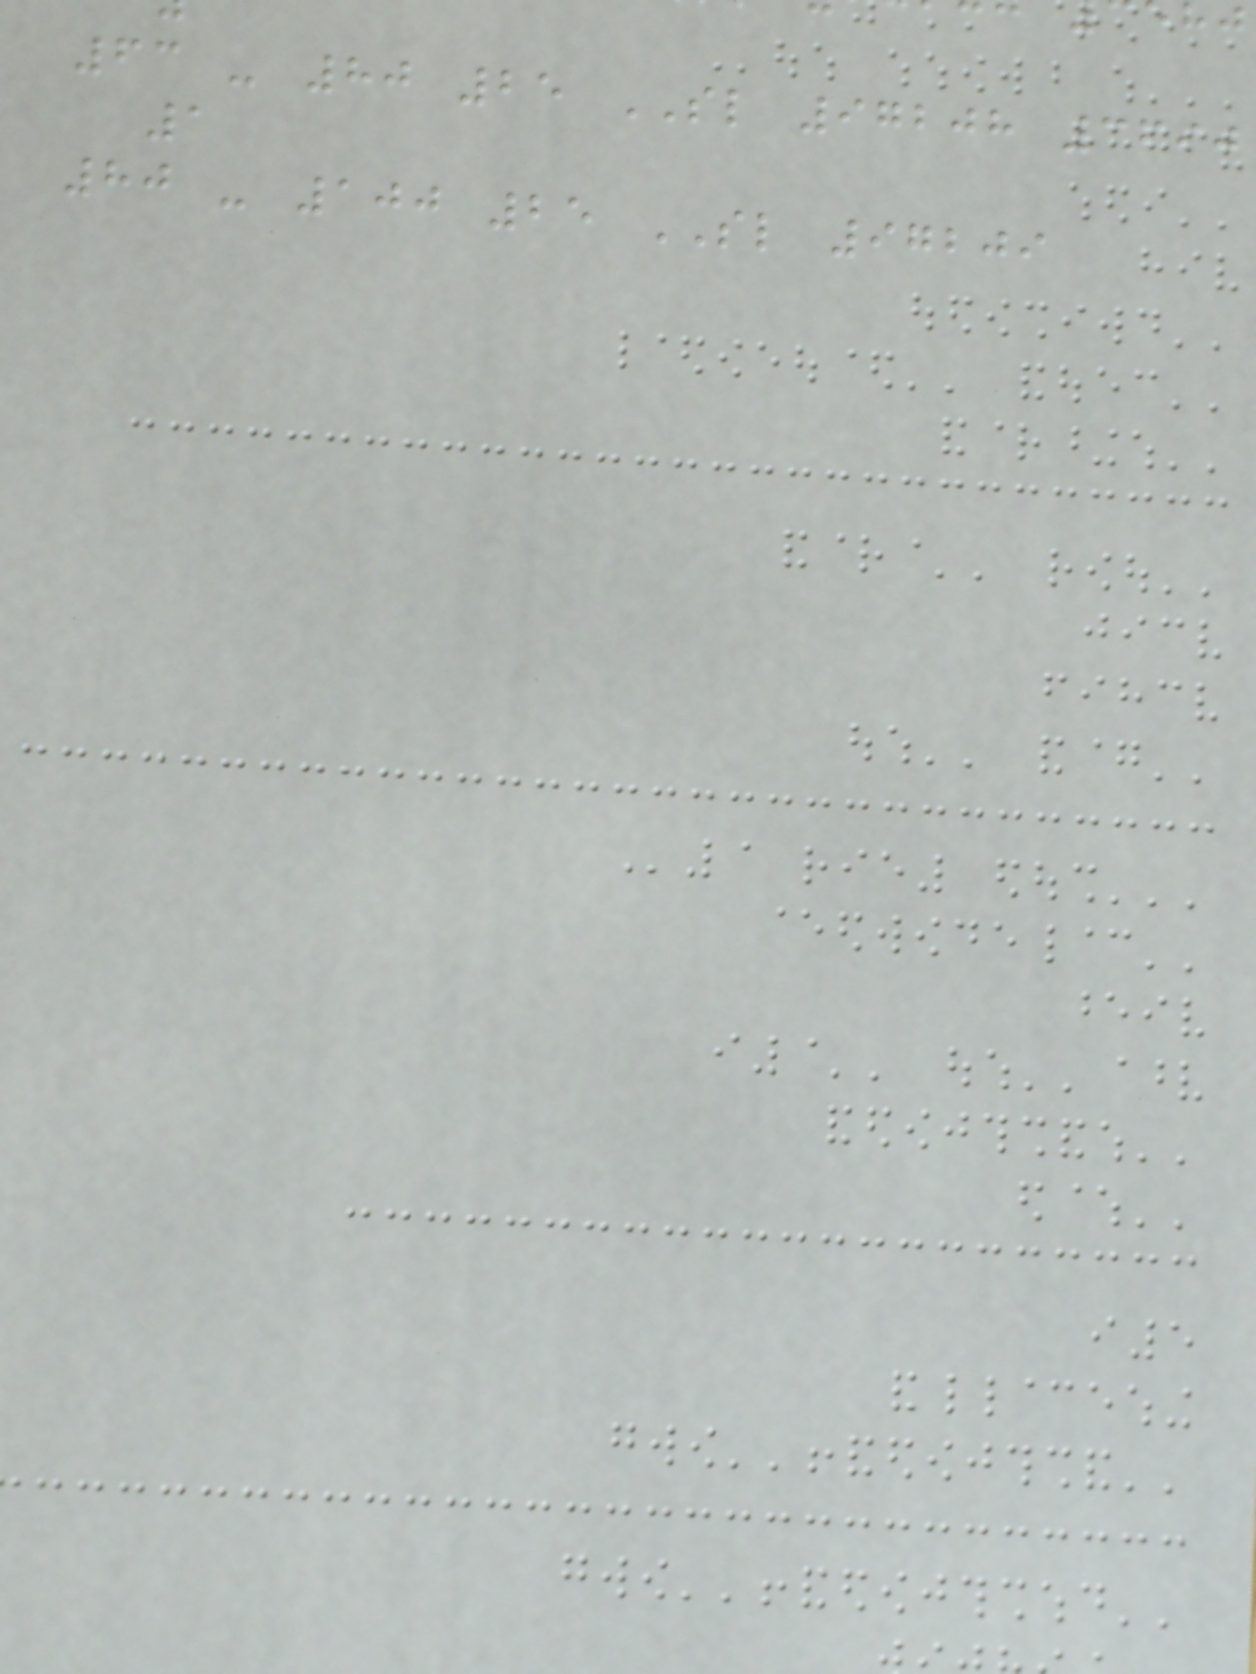63 - 80 25 SL 97208 3690
1
80 - 100 25 SL 97209
